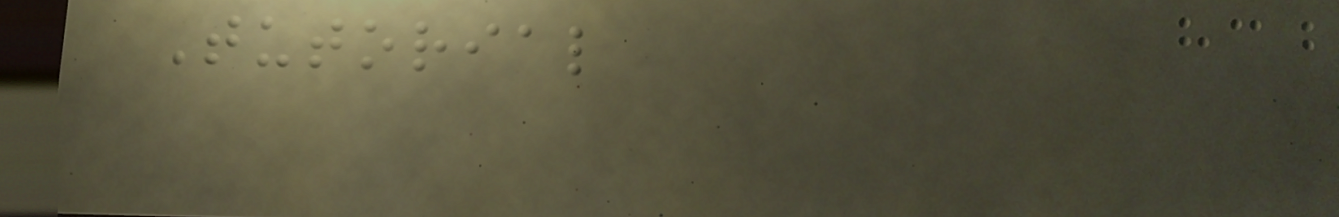Tutorial
